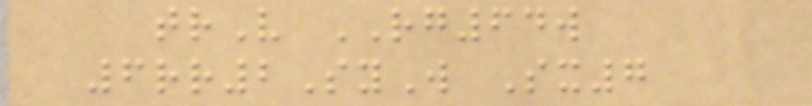trV RG64w
6rr2SyW Sx7
